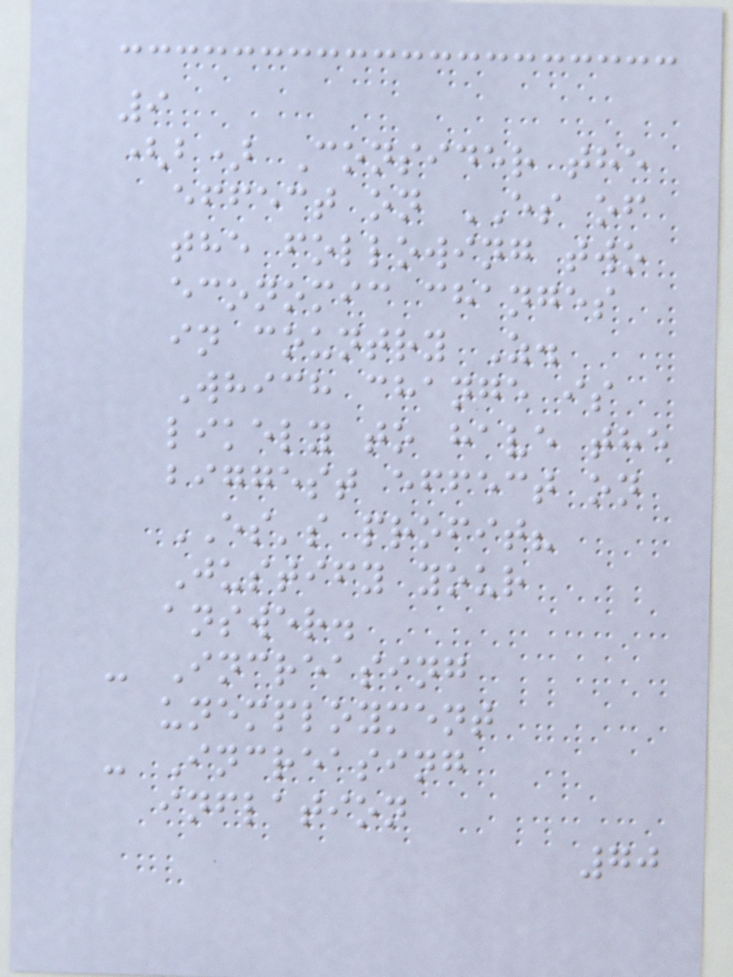9
(b) Consider the
effect on ES of
the following two
economic changes
in country Z.
Which change is
likely to have the
biggest effect on
ES's profit?
Justify your
answer.
- Increasing
unemployment
- Increasing
inflation
70
